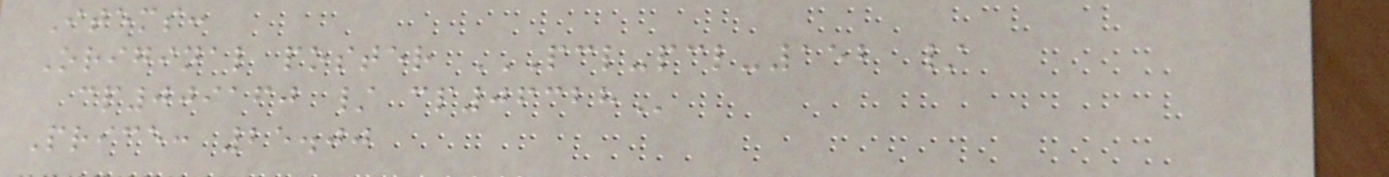Items:
Original poster PCL-PCL-152 /
CP009160 / CP06328
Price: 25.00
